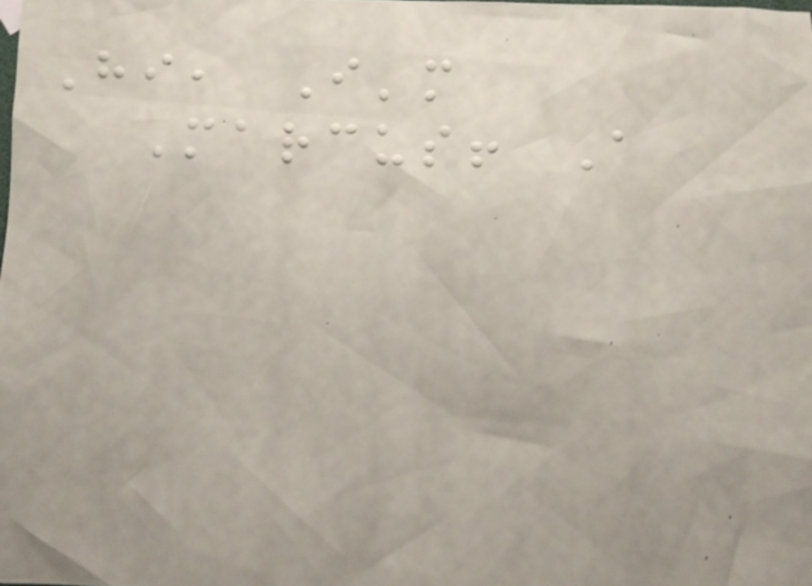Hi, I'm
Marcus! A
